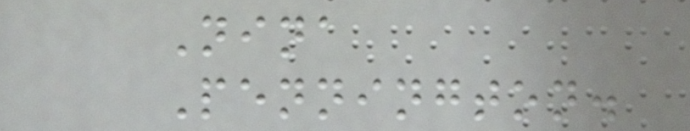Nina
Pennington.
